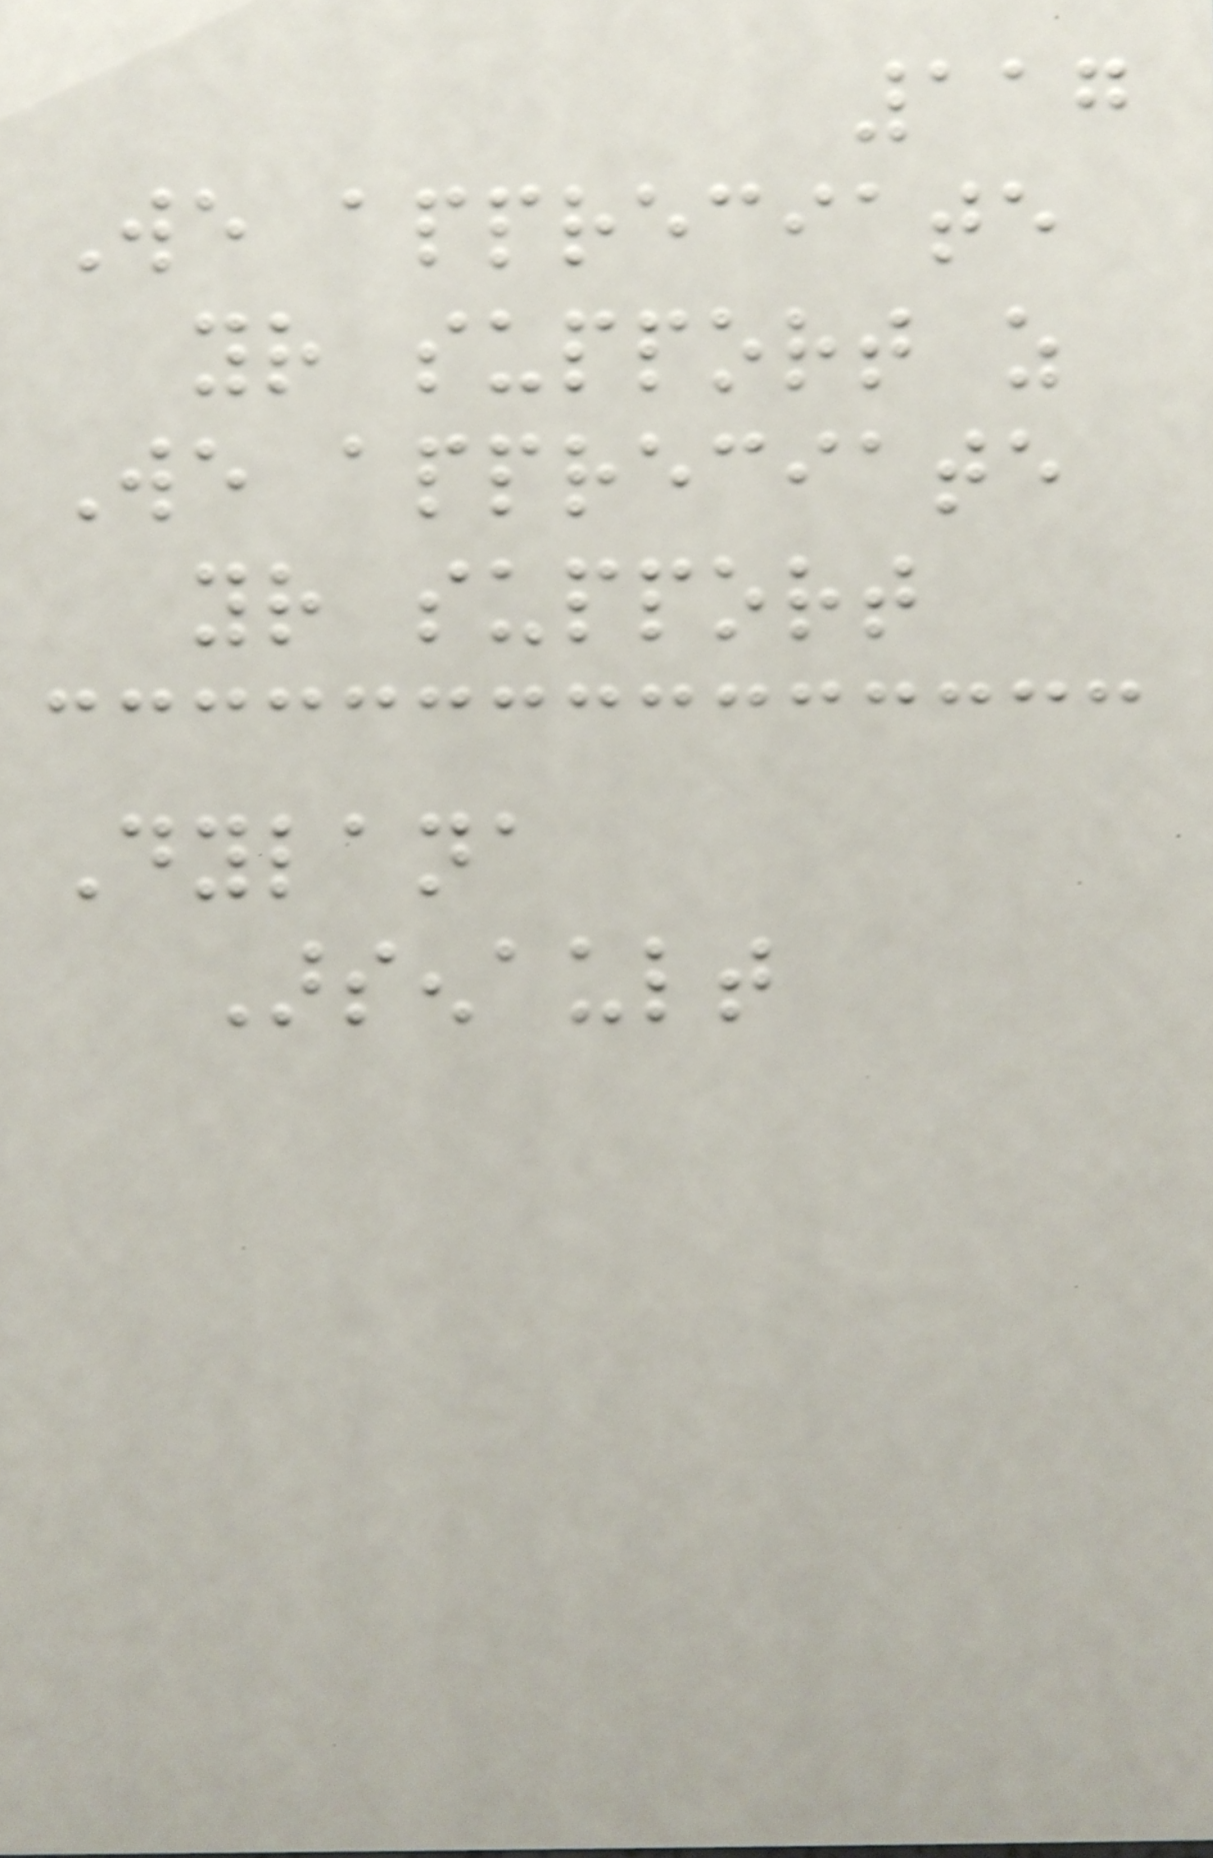117
We appreciate
your support as
We appreciate
your support
Dylana
Arsenault
